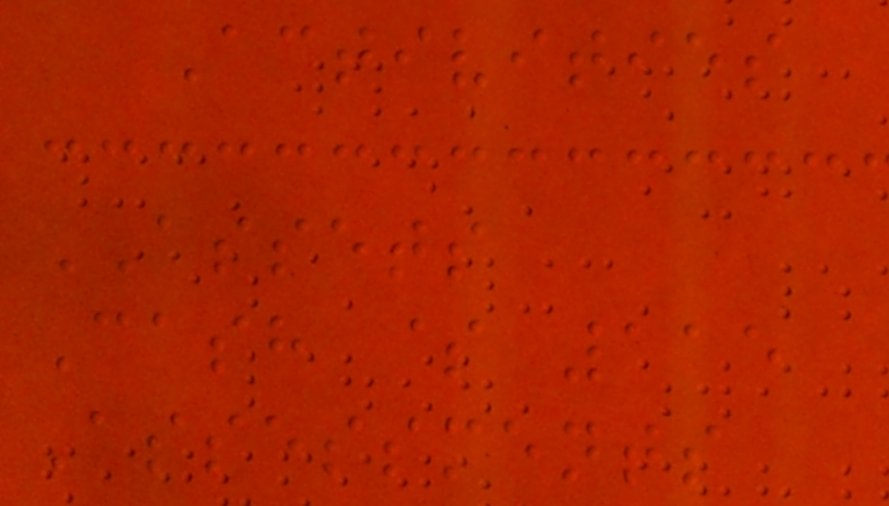Activities
ASSETS
Cash $ 115
Assessments
